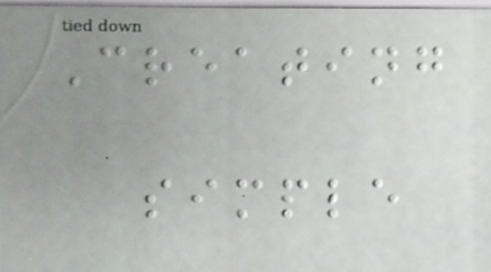Creating
simple
